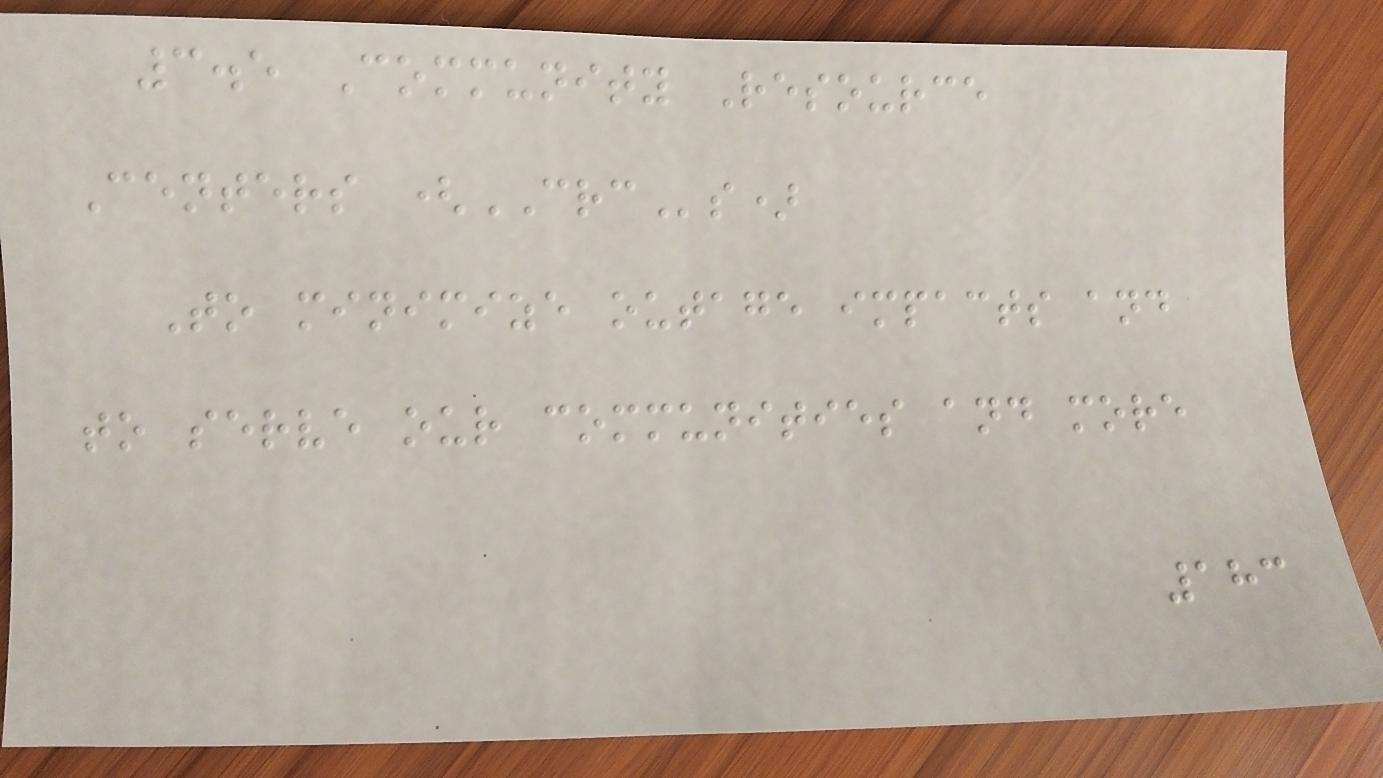3.5 Community Resource
Centers (CRCs)
To minimize outage impacts and
to serve our communities and more
183
